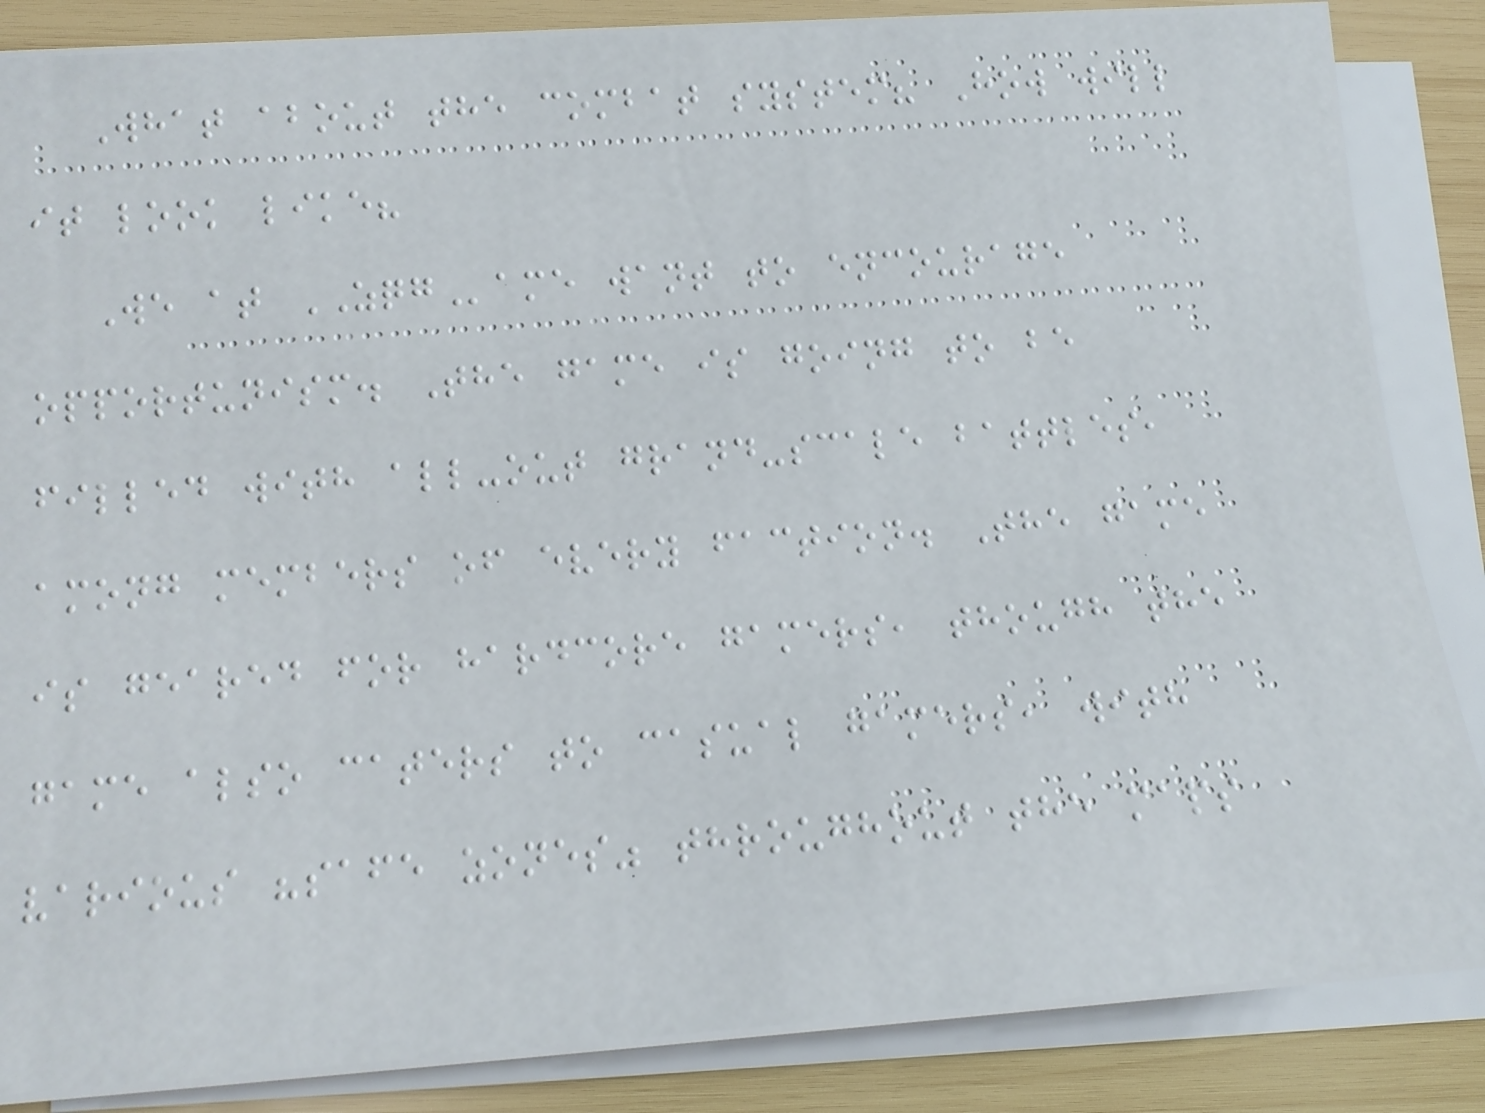What about the combat system? How will
it look like?
We at ZQGame want to encourage
opportunism. The game is going to be
filled with all-out grand-scale battles,
among members of every faction. The game
is geared for hardcore gamers, though the
game also caters to casual gamers, with
various "safe zones" throughout the maps
